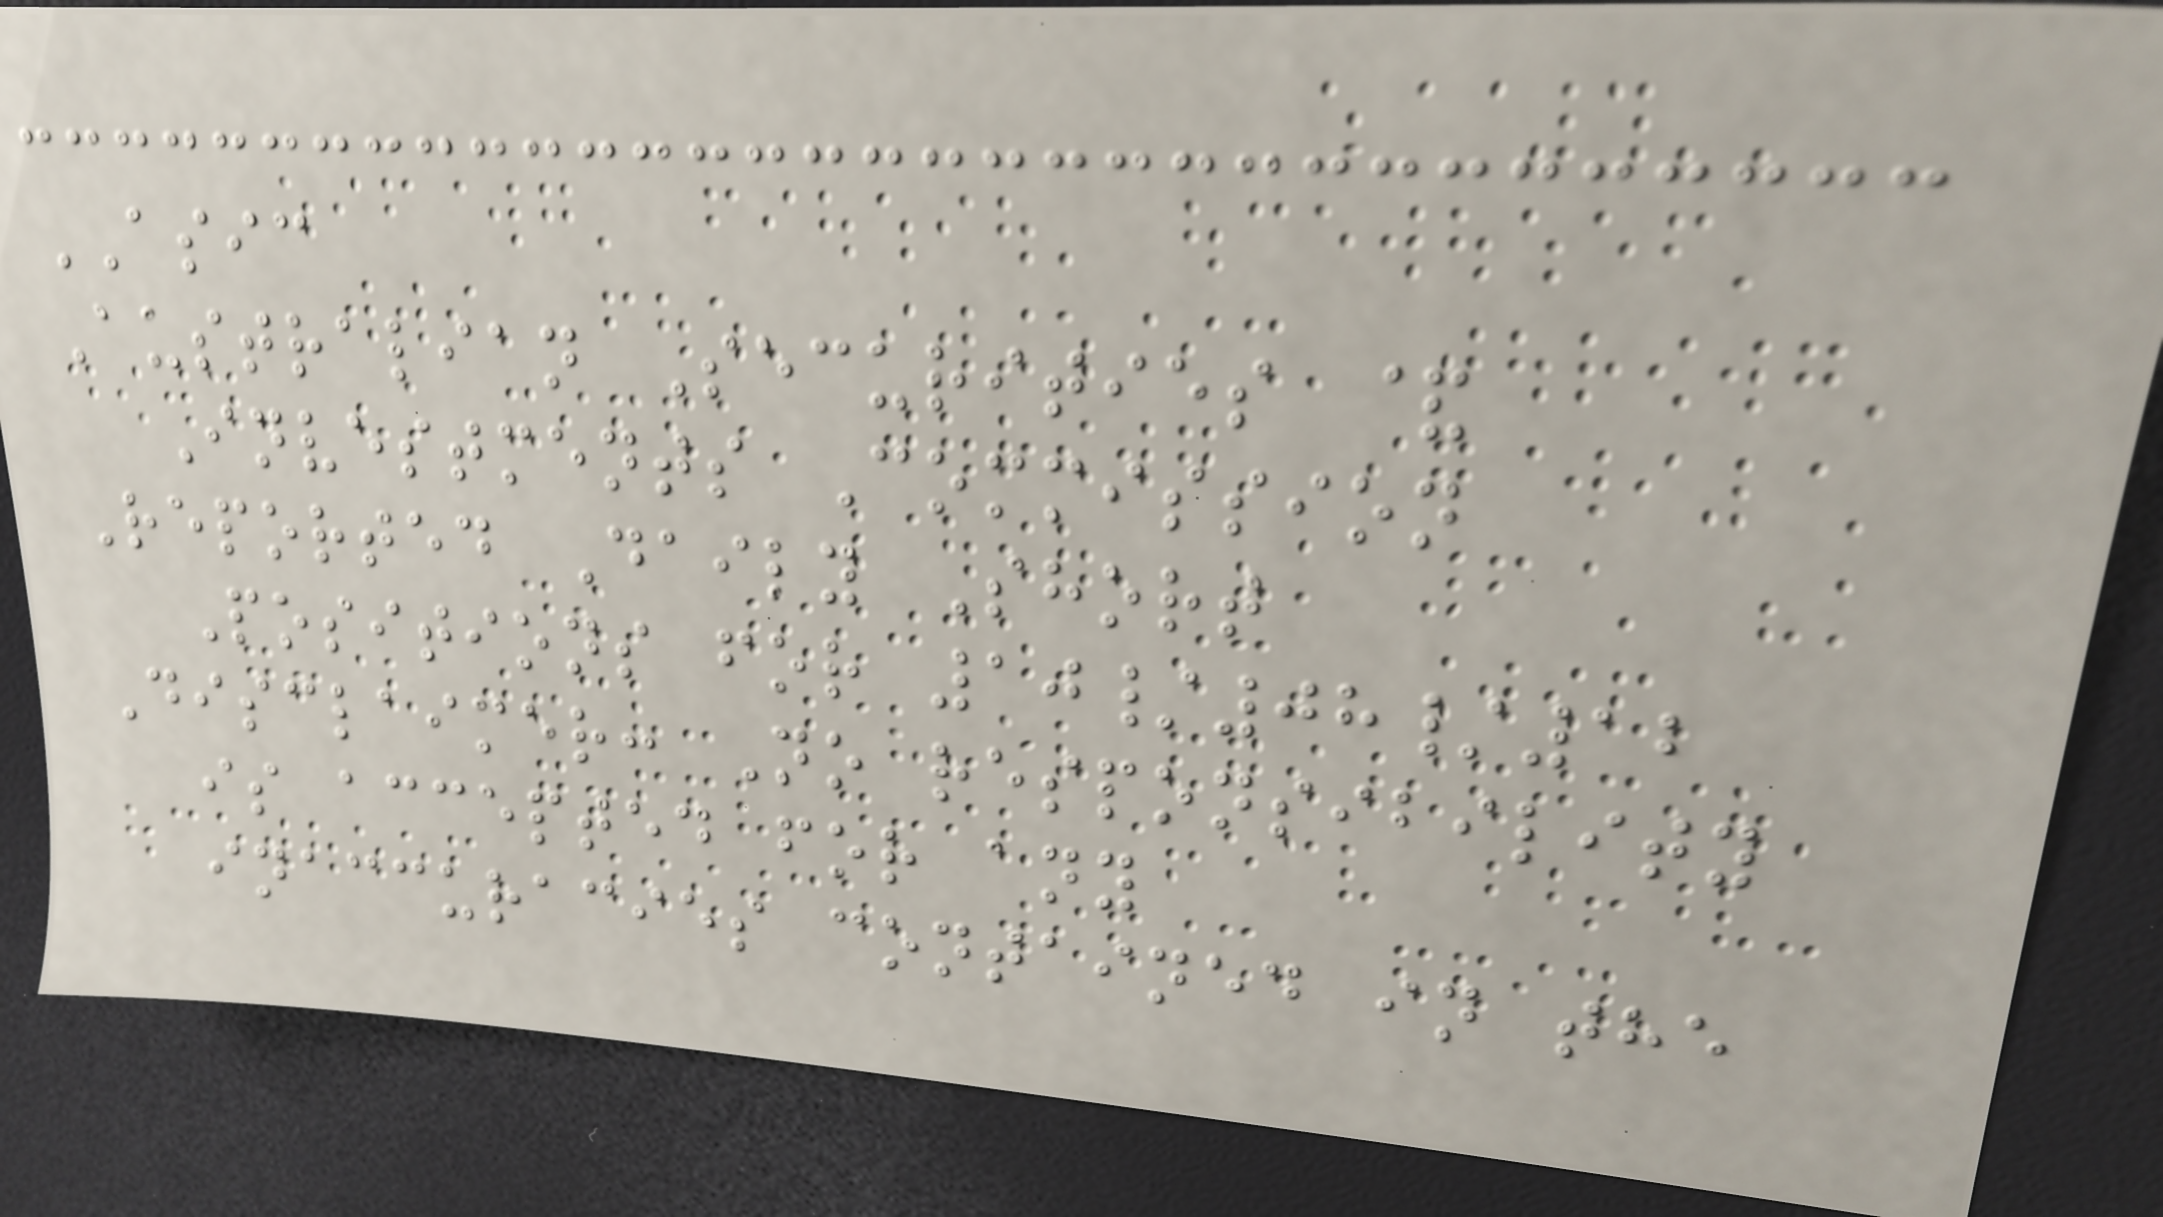ASIC
Australian Securities &
Investments Commission
Reported Daily Short
Positions for 10/08/12
Disclaimer: No responsibility
is accepted for any
inaccuracies contained in the
